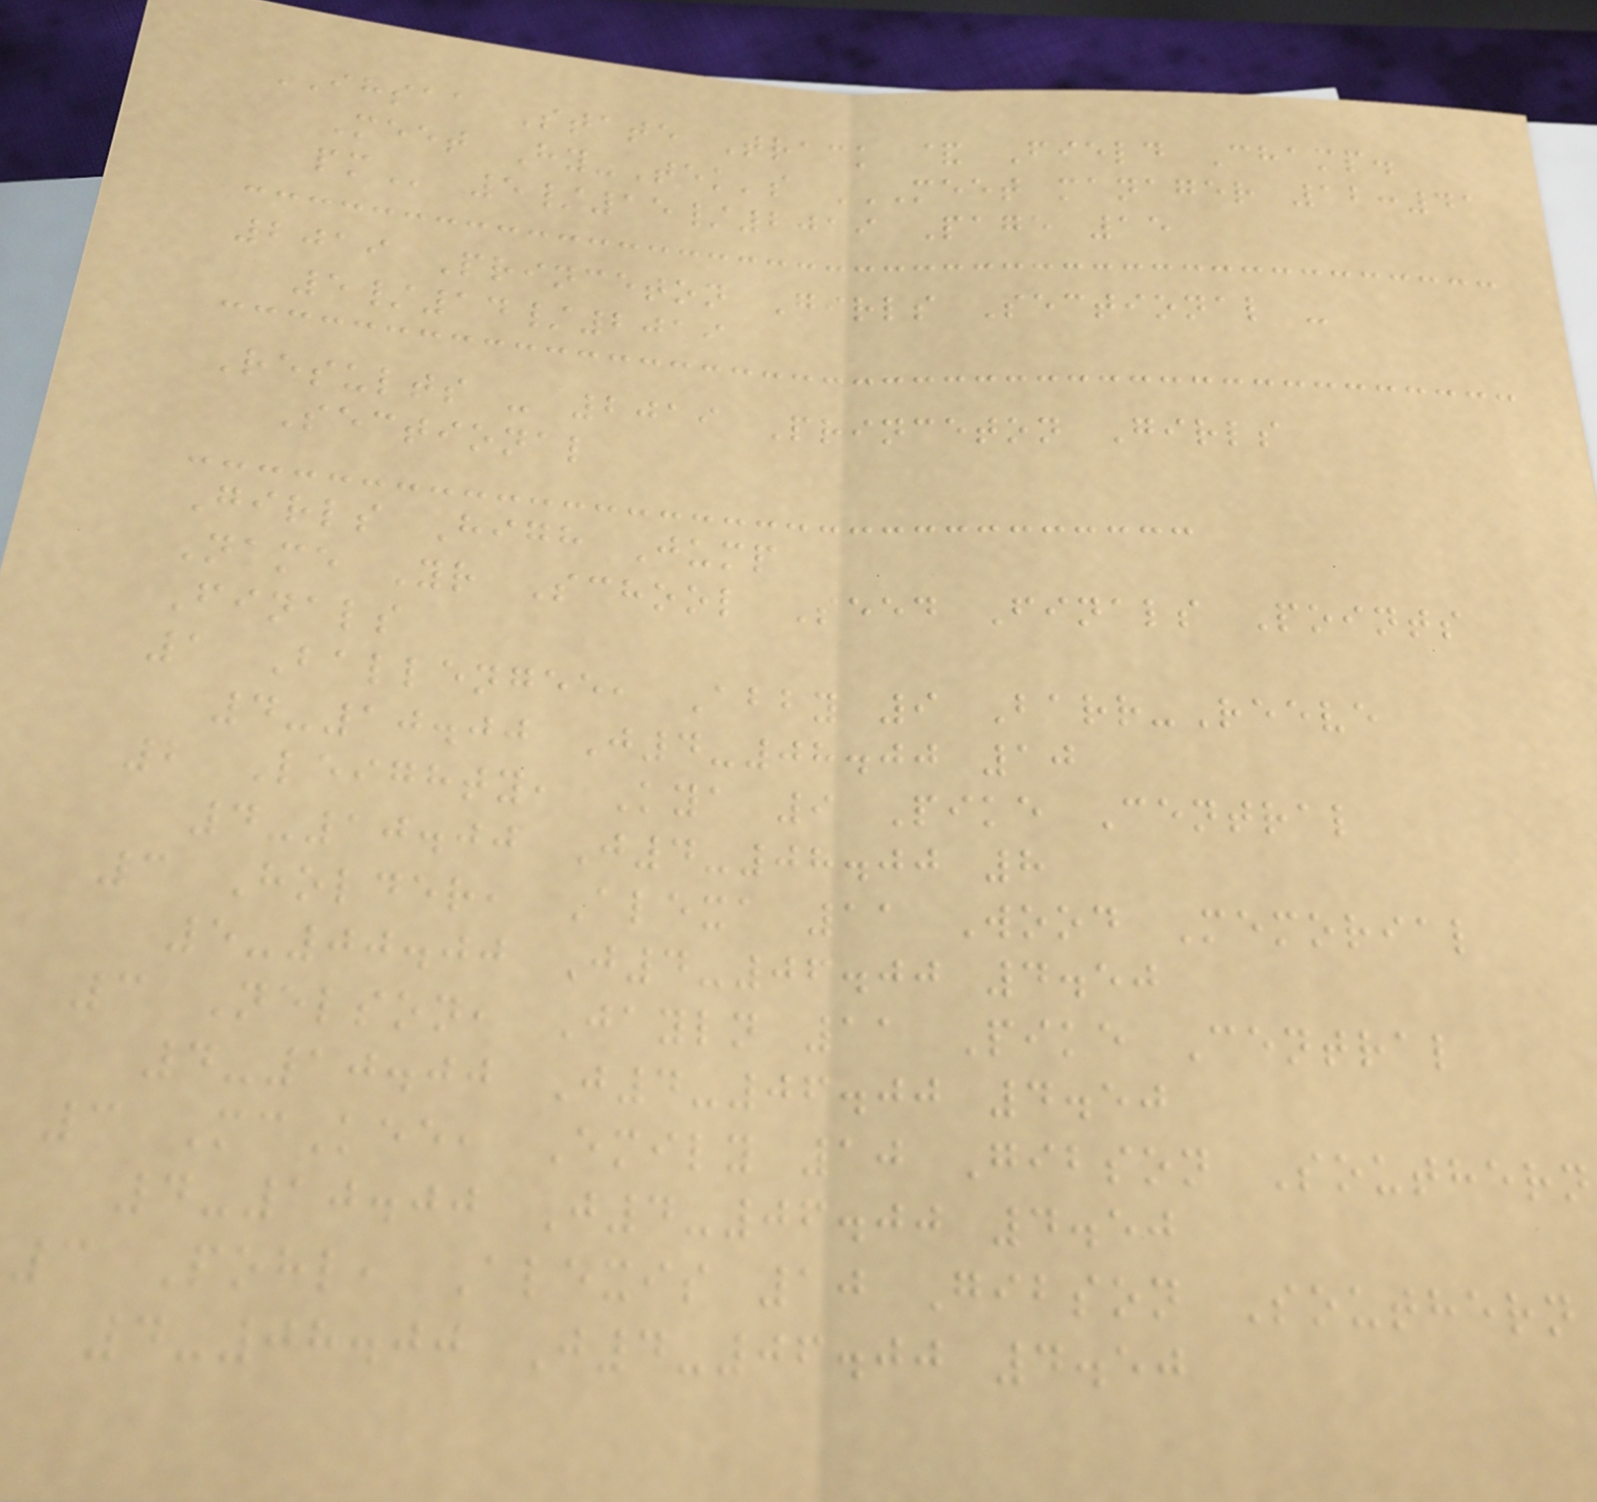IHSAA State Track & Field Champ.
Meet Hy-Tek's MEET MANAGER 12:41
PM 5/15/2019 Page 15
2019 Princeton Girls Sectional -
5/14/2019
Results - 2019 Princeton Girls
Sectional
Girls High Jump
Name Yr School Seed Finals Points
Finals
1 Ballengee, Abby 9 Barr-Reeve
4-10.00 J4-08.00 10
2 Leighty, Kya 9 Pike Central
4-10.00 J4-08.00 8
3 Holder, Alexa 11 Wood Memorial
5-00.00 J4-06.00 4.50
3 Nelson, Jayln 11 Pike Central
4-10.00 J4-06.00 4.50
3 McKee, Emily 10 Gibson Southern
4-10.00 J4-06.00 4.50
3 Pohl, Alexis 10 Gibson Southern
4-08.00 J4-06.00 4.50
